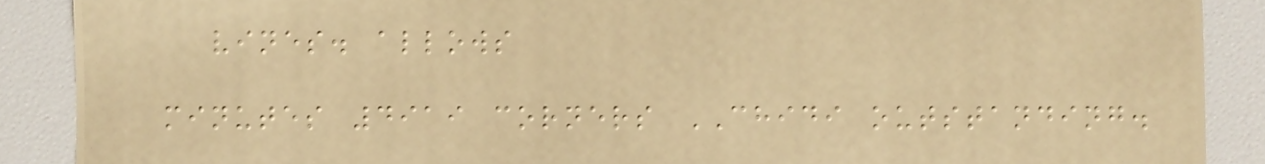vines. allows
minutes 4919 corners CHIDI outstanding.
